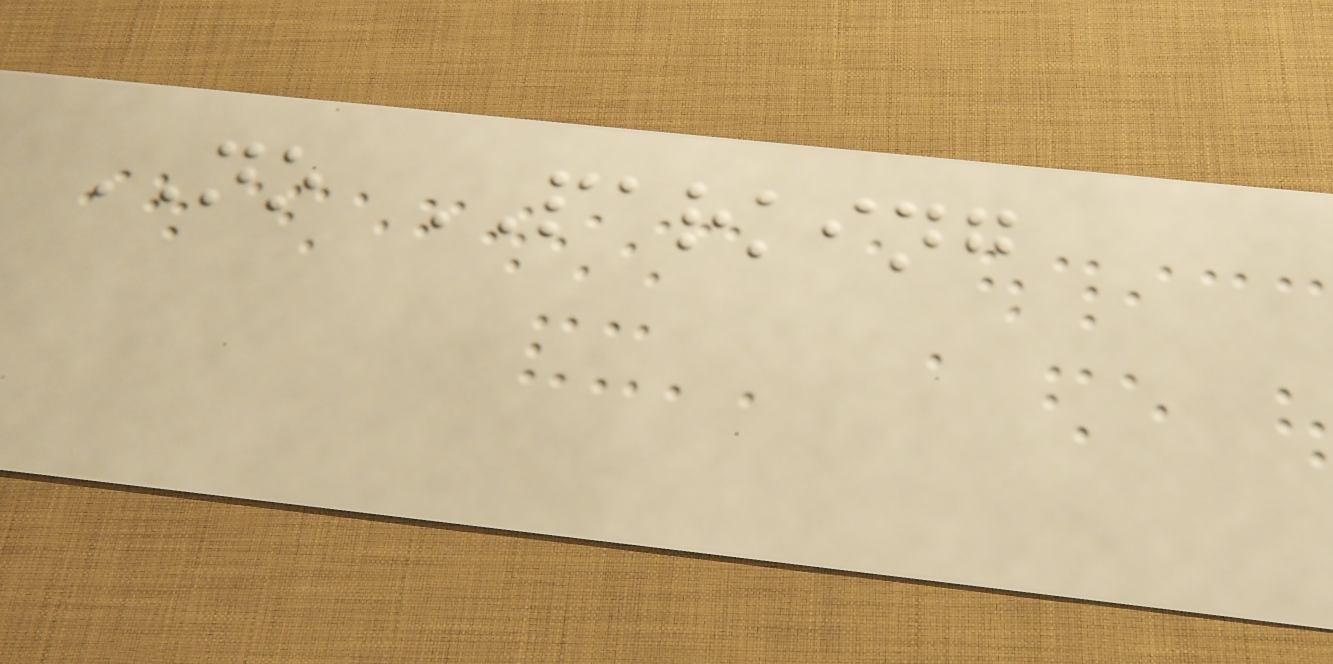NO PARKING
